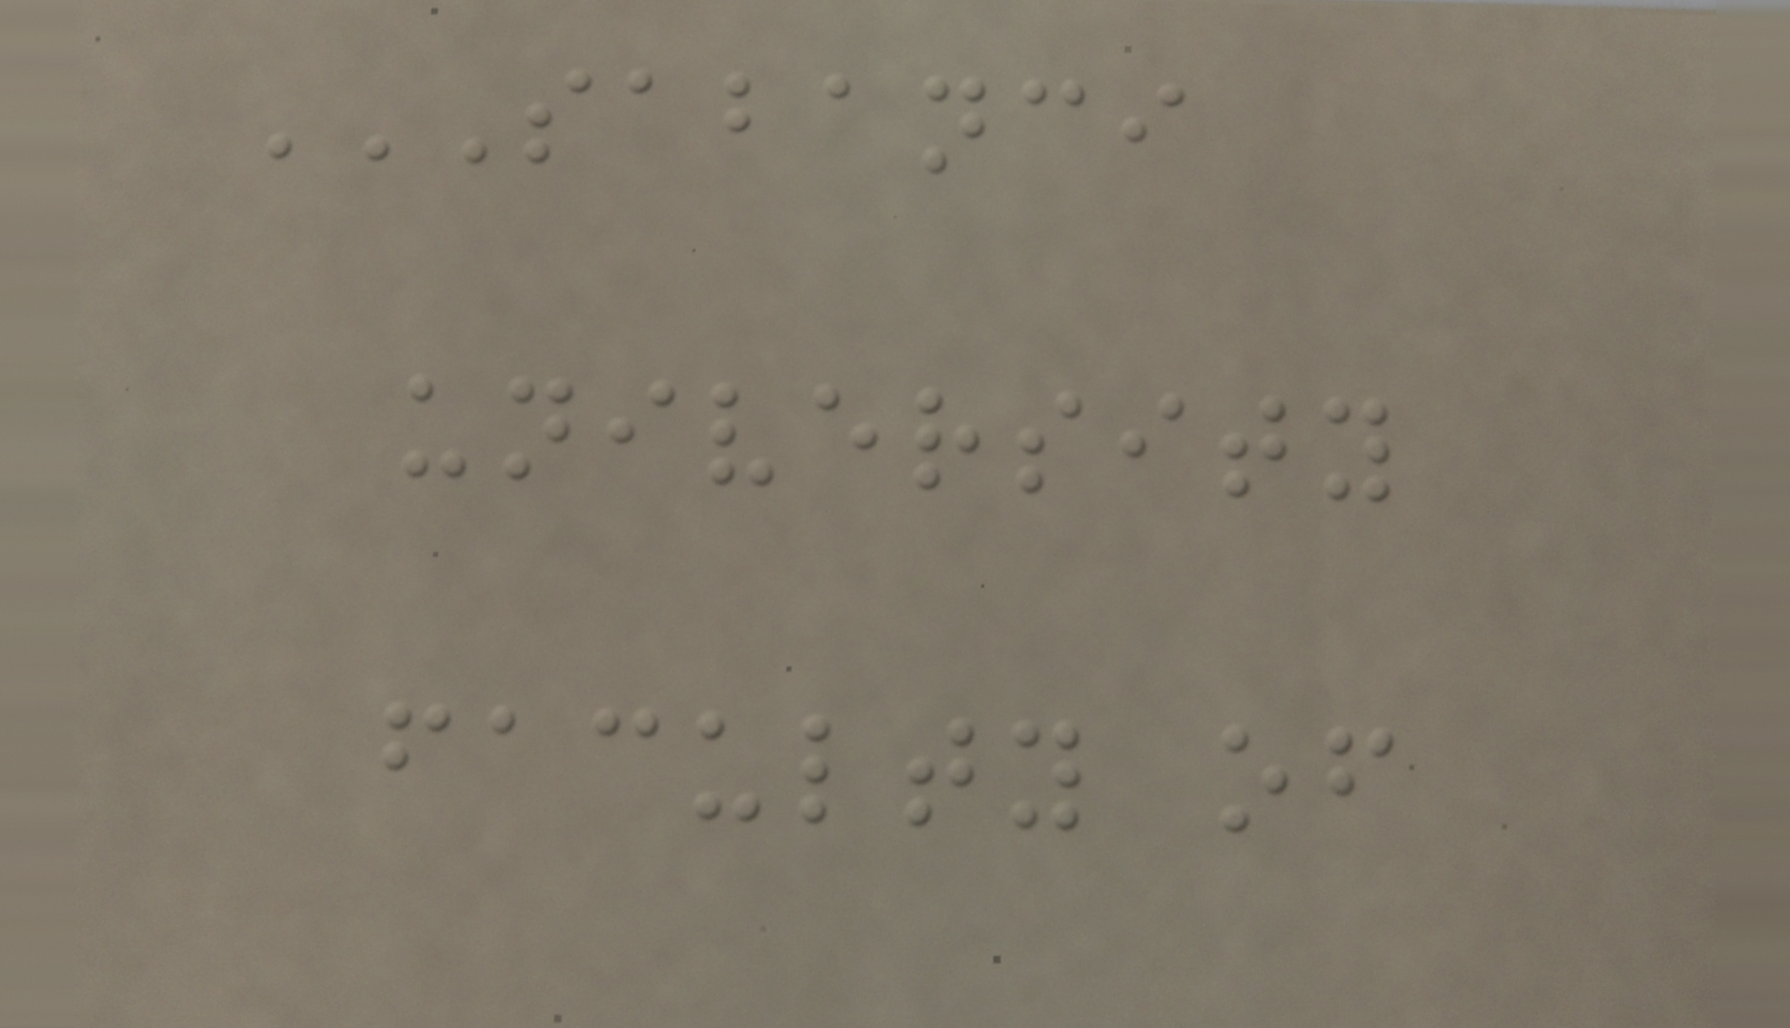SABANCI
UNIVERSITY
FACULTY OF
